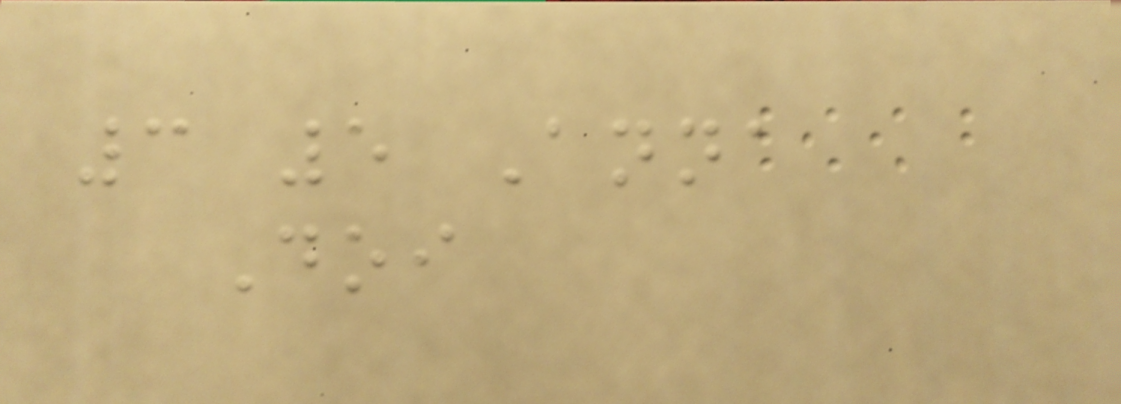3 5 Anna
Doi
